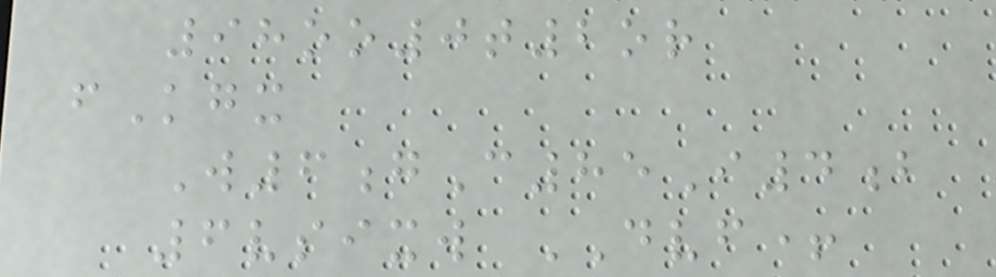98oo0t2or
fKgx
W6gC85I4b
6vsixw DVF+
